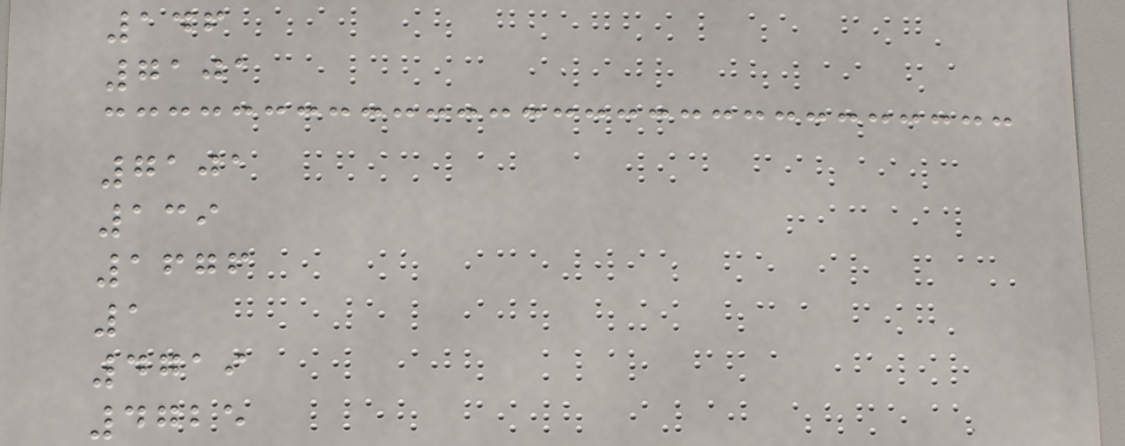146
7101
7101
139
1676
1
4719
4725
